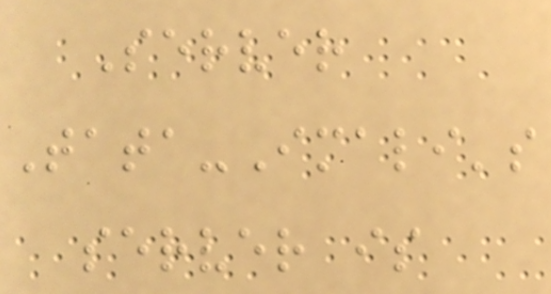Server
Tata-Imali's
server is
